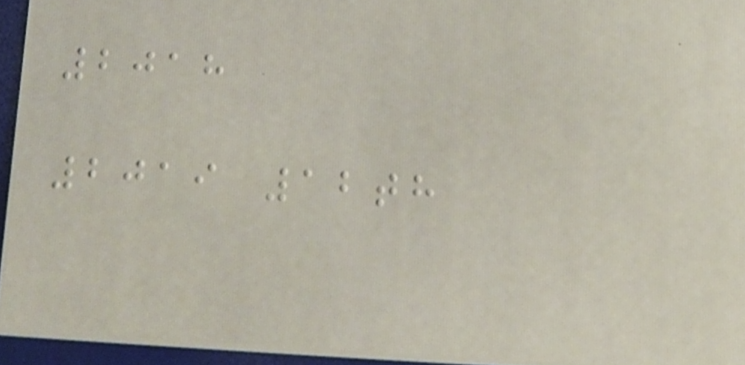2018
2019 12th
